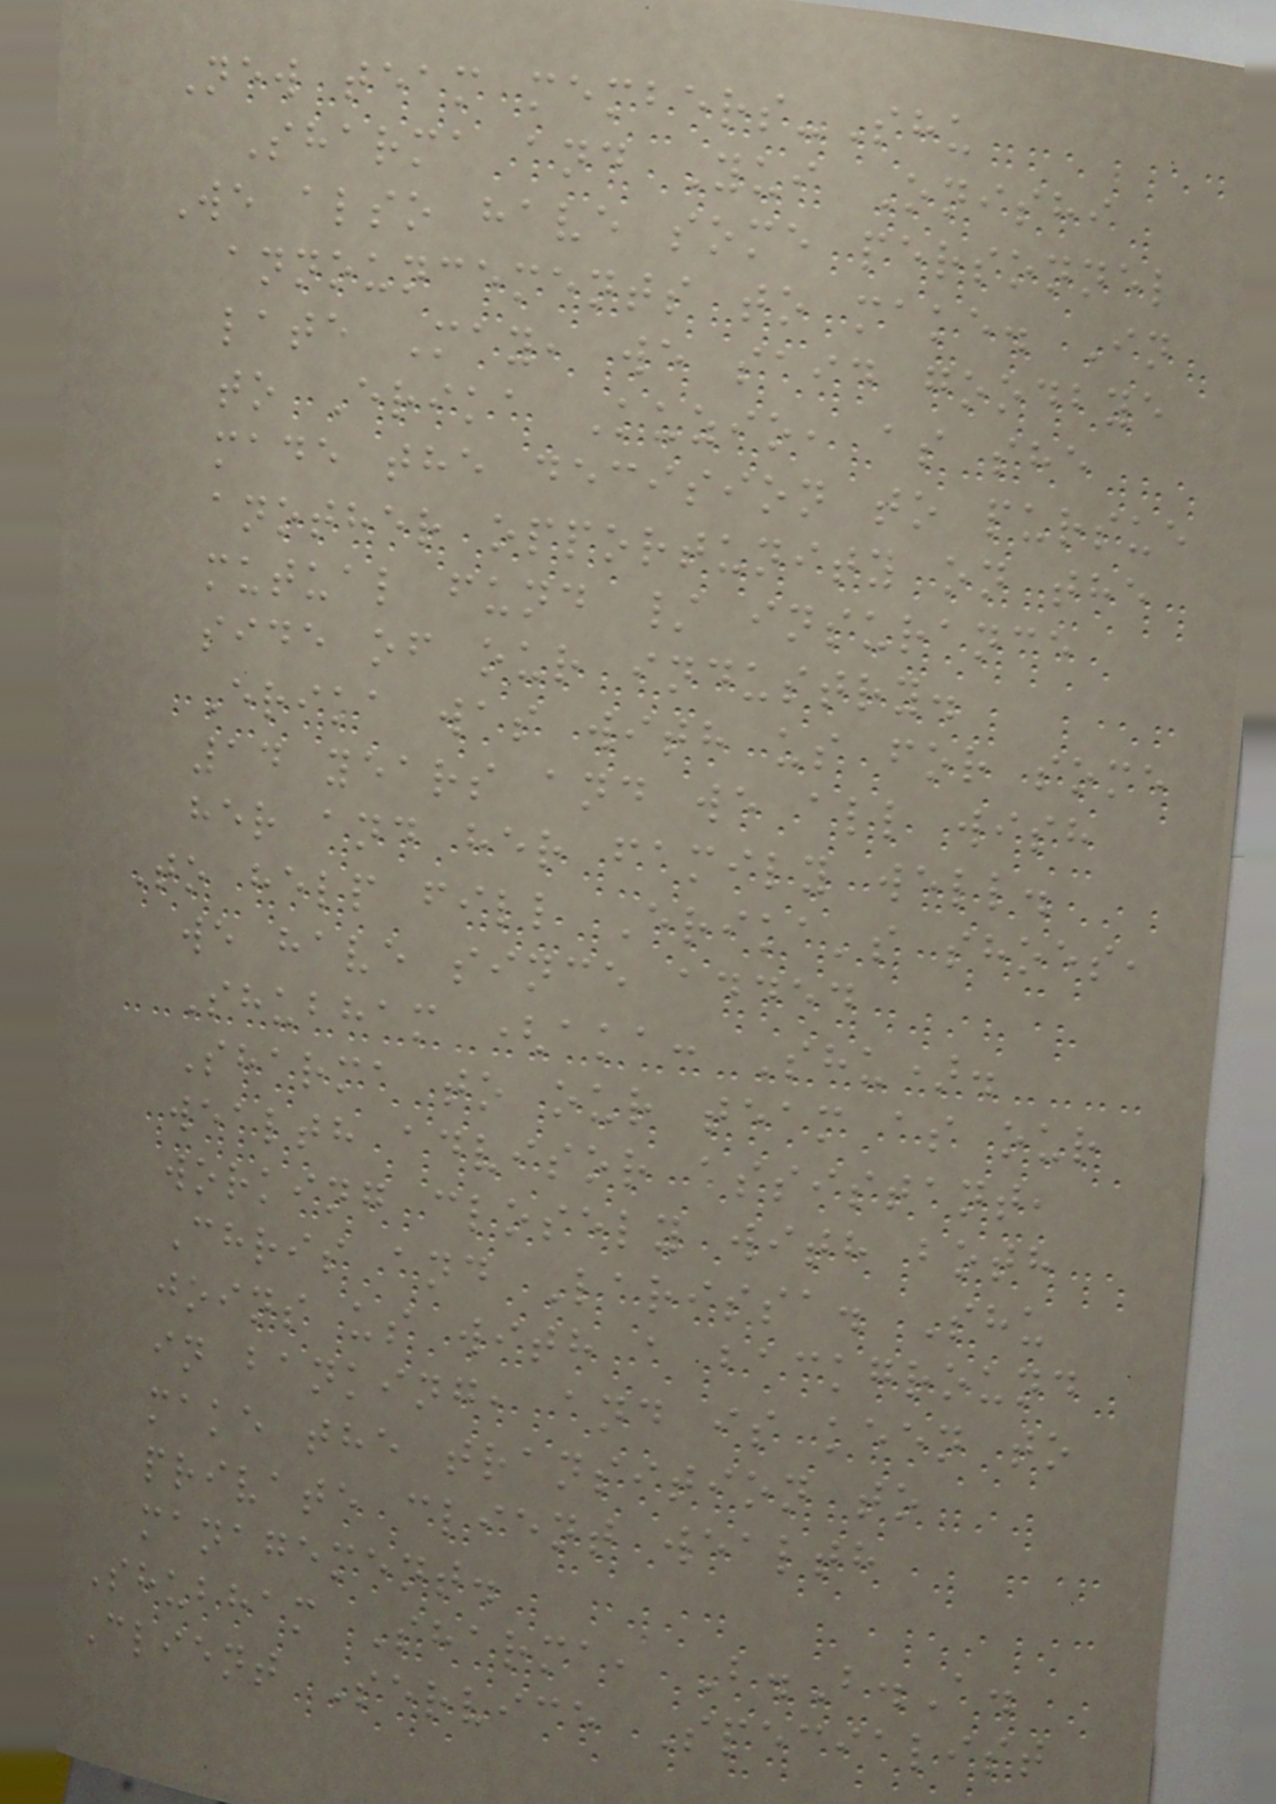New team members-Shu
Sharma and Yui Onishi
We also have some personnel
announcements to make. In
late May, we said goodbye
to Erika Kuzio, as she
made the decision to pursue
another opportunity on the
mutual fund / insurance
side of our industry.
Erika was with us for some
14 years and we all wish
her and her family well.
To help fill Erika's shoes,
we have since added
Shubham (aka: Shu).
Sharma to our team as our
wealth advisor assistant,
working closely with both
Chris and Larissa. Shu
joins us with a background
in banking, and is keen to
make the transition to
private client wealth
management.
Shubham Sharma, B.B.A.
Client Service Specialist
